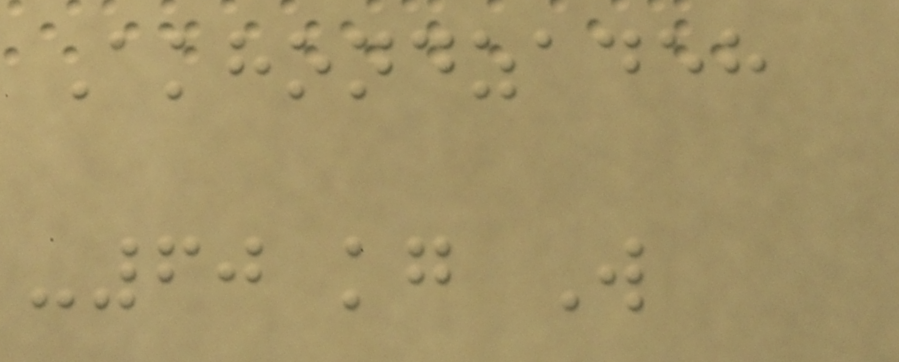Akhondzadeh
-60 kg W
